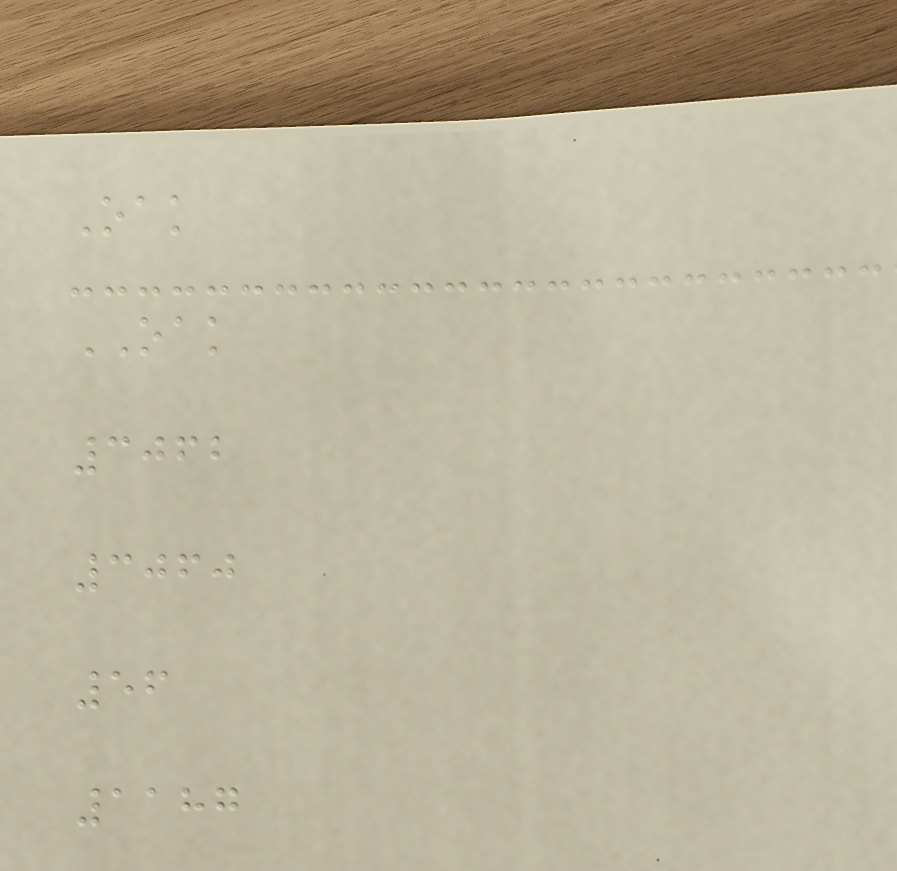Oak
OAK
3062
3060
56
1187
